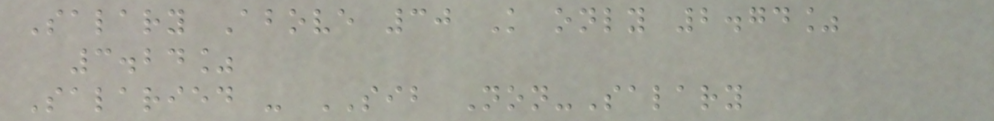Salary Above 30 K only 2.74%
3.24%
Salaried - SIB Non-Salary
